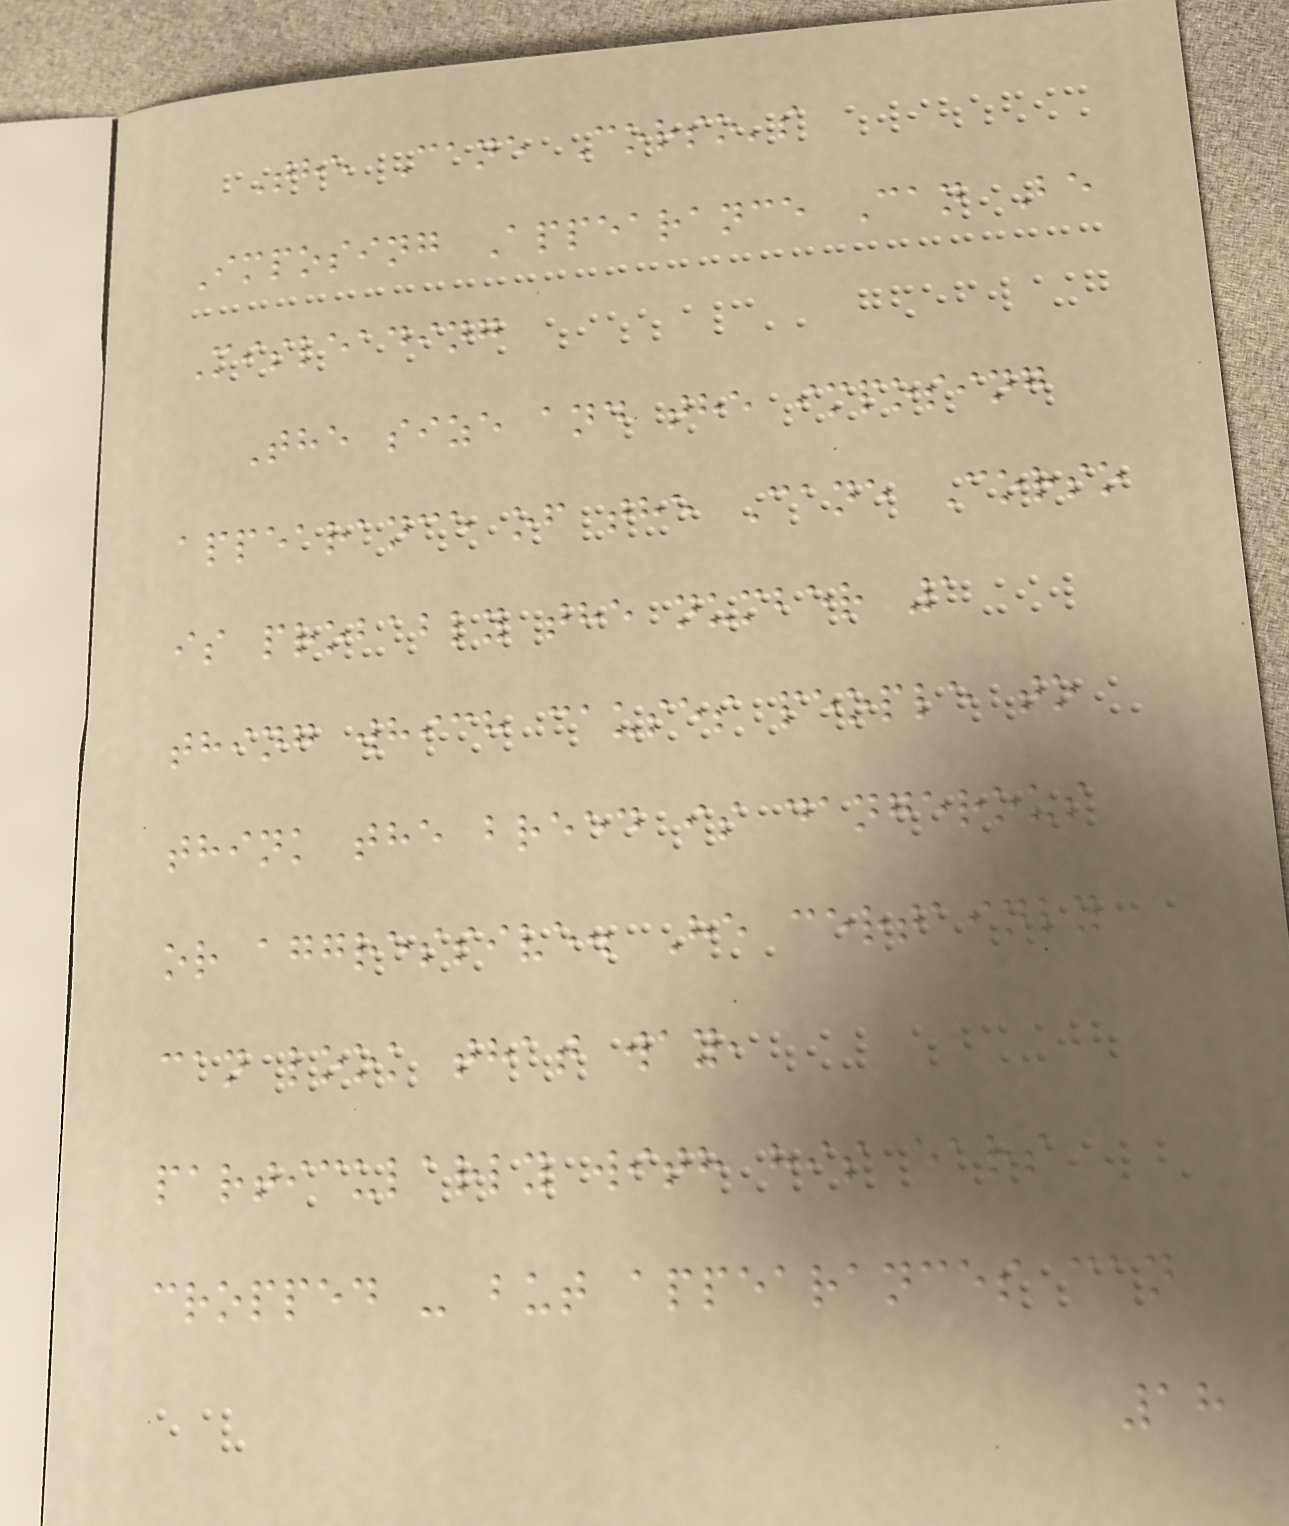The Cane Corso's
Imposing Appearance Can Be
Misleading
The size and the imposing
appearance of the Cane Corso
is probably the number 1
thing which causes people to
think the breed is dangerous
or aggressive. He certainly
can look that way,
particularly with his ears
cropped - but appearances can
18
